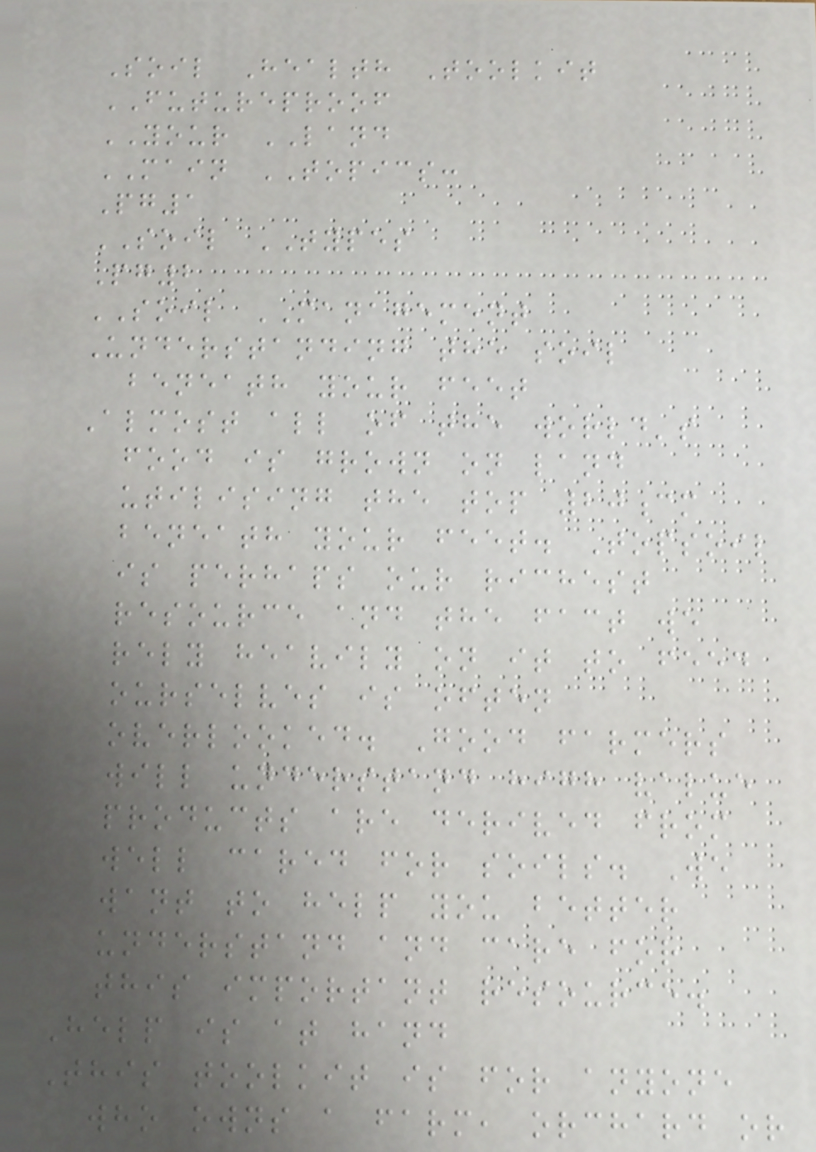Soil Health Toolkit
FUTUREPROOF
YOUR LAND
MAIN TOPICS:
Pg1
SOIL TYPES
Pg2
SOIL MANAGEMENT
Understanding the soil
beneath your feet
Almost all of the world's
food is grown on land
utilising the top 20cm
beneath your feet. Topsoil
is perhaps our richest
resource and the fact we
rely heavily on it to feed
ourselves is often
overlooked. Good farmers
will understand high value
products are derived from
well cared for soils. We
want to help you better
understand and care for
this important resource.
Help is at hand
This toolkit is for anyone
who owns a farm, orchard or
